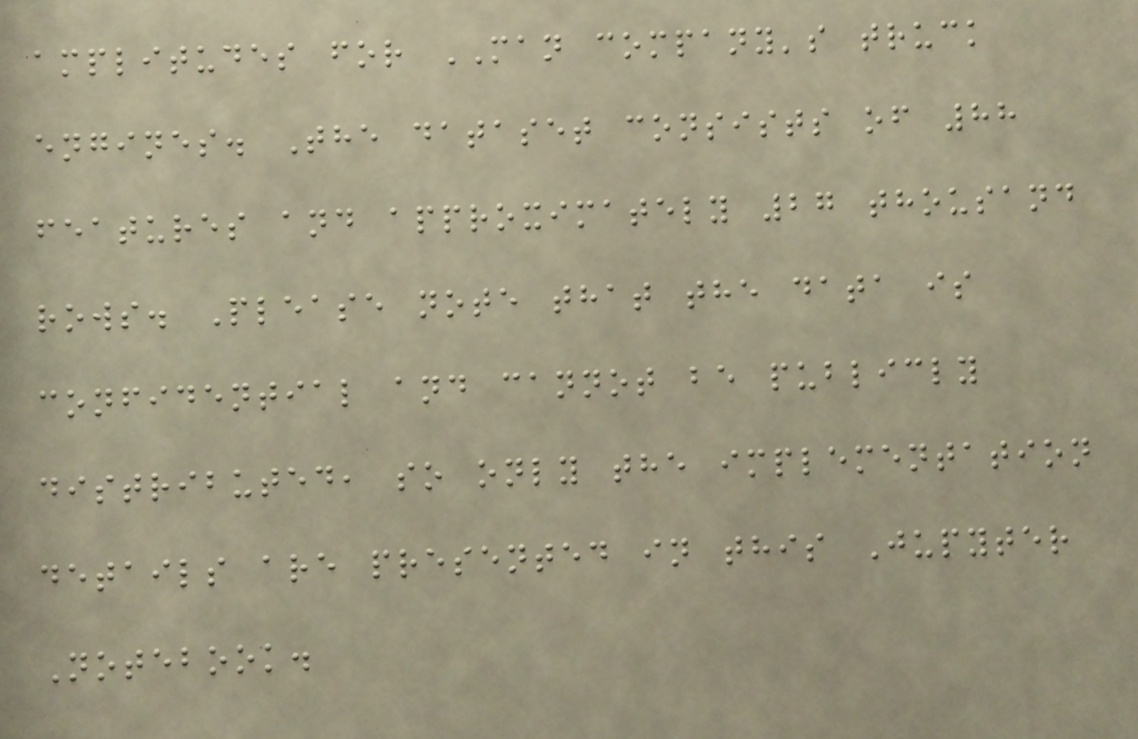amplitudes for MAN company's truck
engines. The dataset consists of 88
features and approximately 27 thousand
rows. Please note that the data is
confidential and cannot be publicly
distributed, so only the implementation
details are presented in this Jupyter
Notebook.
